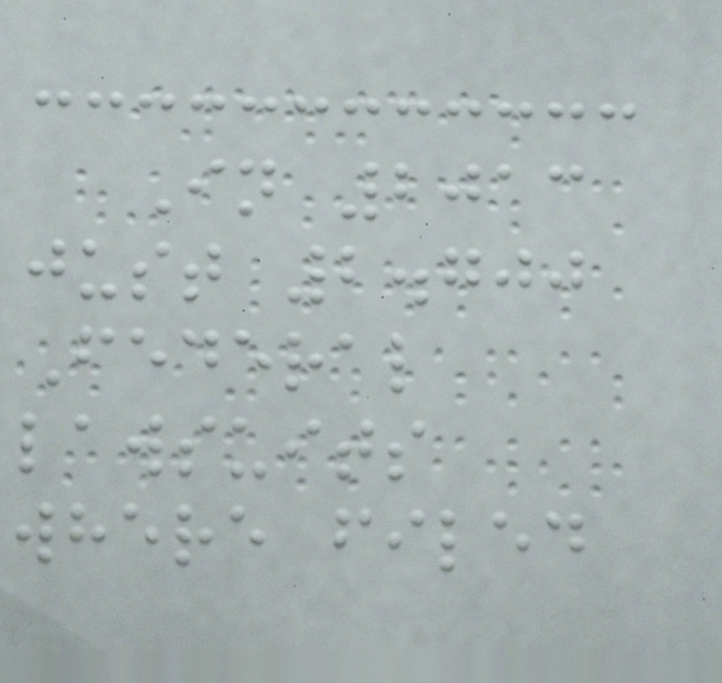In 2013
just 2.700
Federal
lawsuits
where filed
